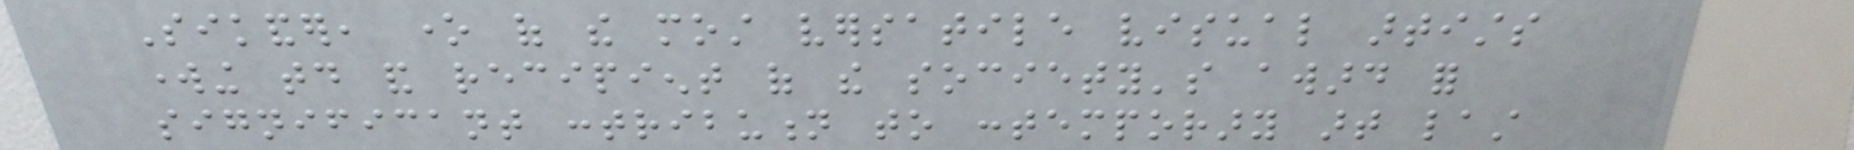Sikander, one of the most versatile visual artists
working today and recipient of the society's award for
significant contribution to contemporary art last
